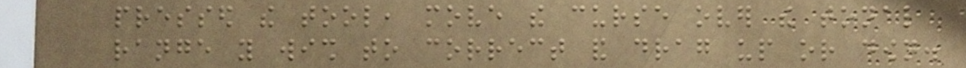pressed the tool, move the curse over the tonal
range you wish to correct and drag up or down.
